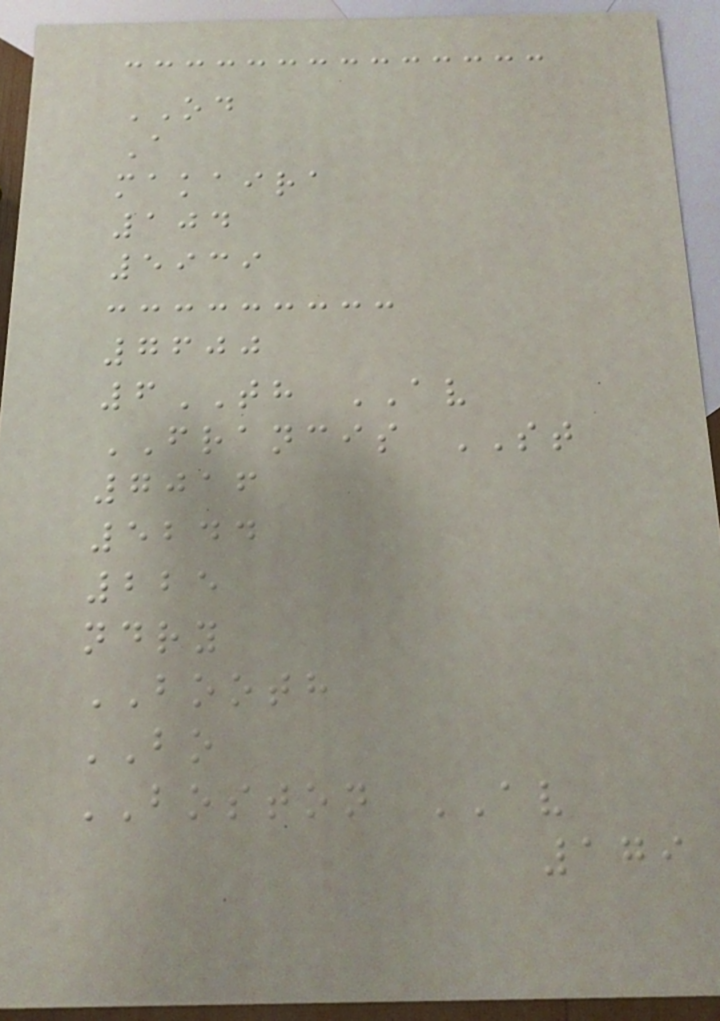OD
A
makaira
104
5939
7600
6TH AV
FRANCIS ST
7016
5244
225
ndry
BOOTH
BO
BOSTON AV
179
